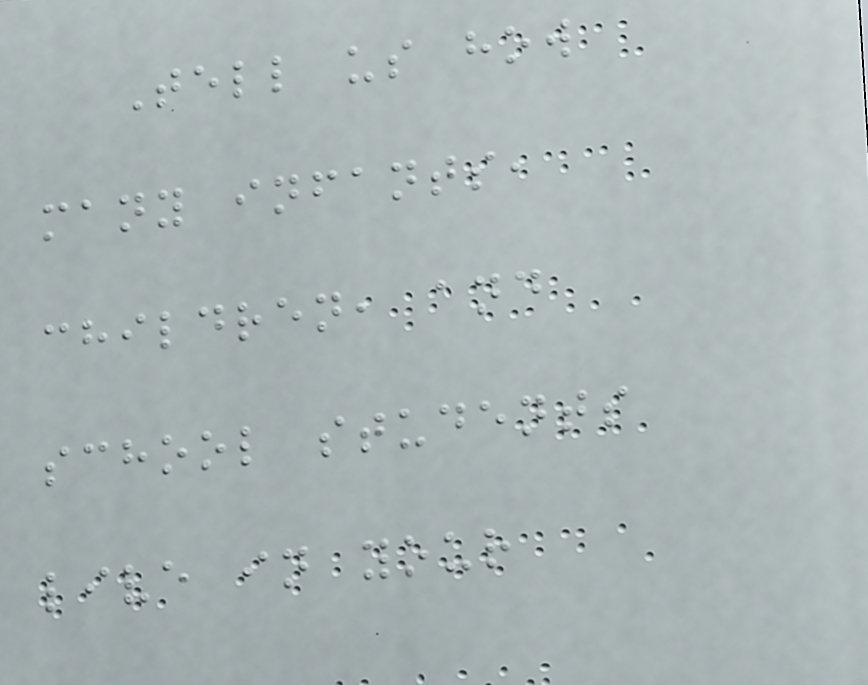Tell us how
many infants,
children, and
school students
live in your
